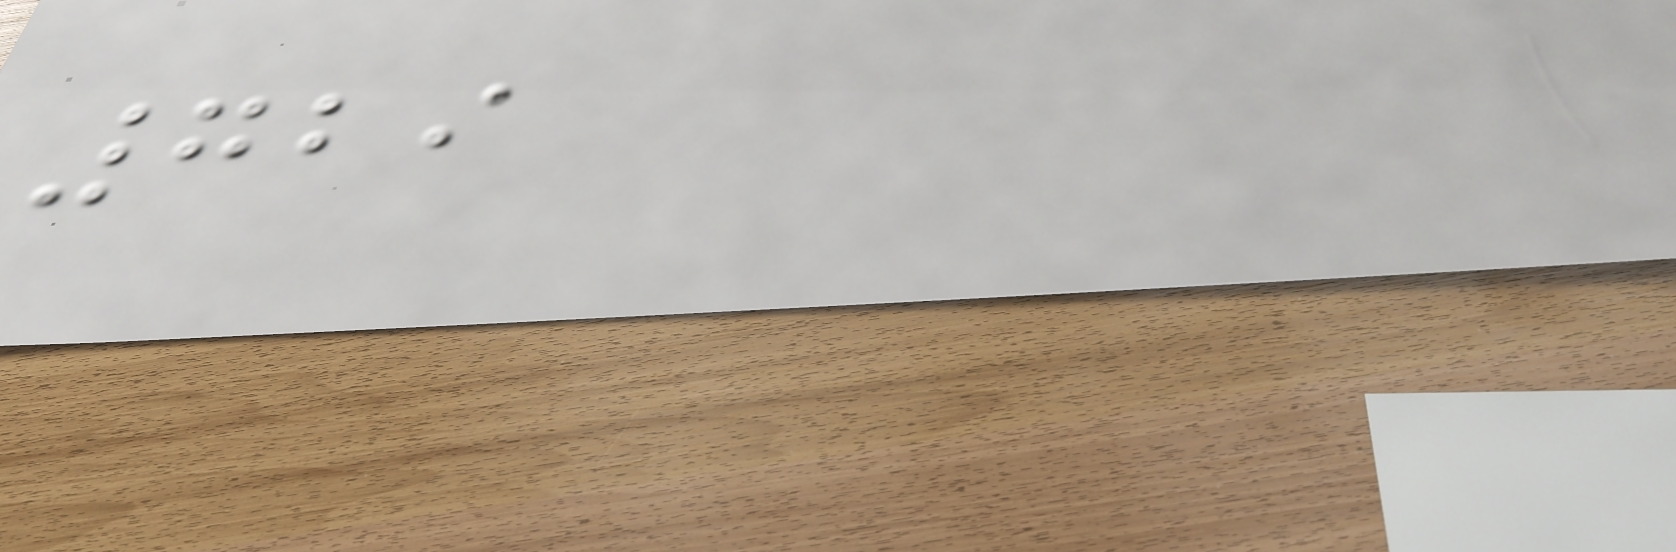729
